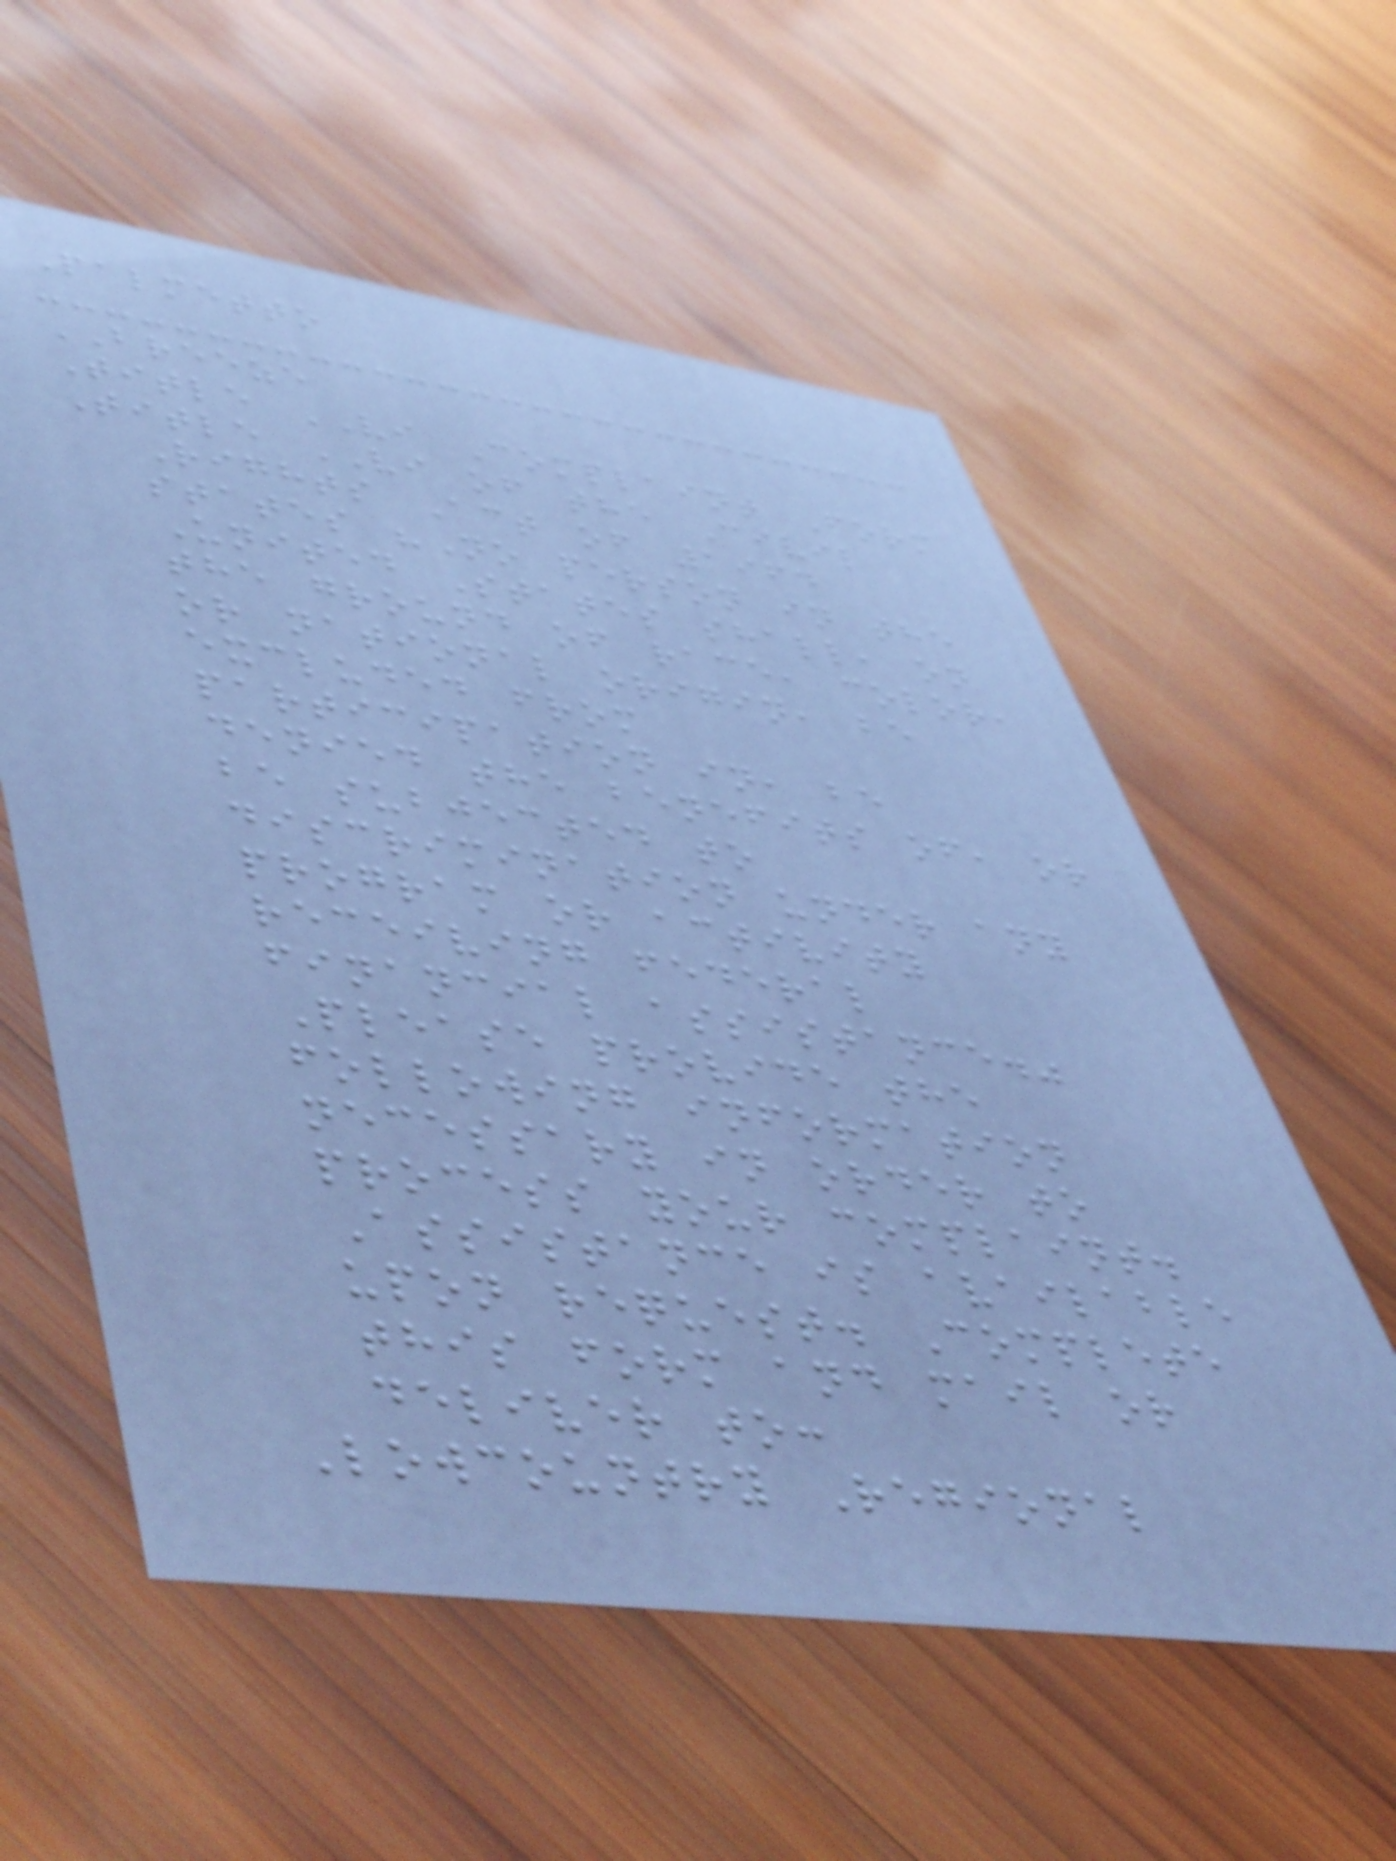Palmetto
BREEZE
Title VI Complaint Form
Title VI of the Civil
Rights Act of 1964
states "No person in the
United States shall, on
the ground of race, color,
or national origin, be
excluded from
participation in, be
denied the benefits of, or
be subjected to
discrimination under any
program or activity
receiving federal
financial assistance."
Please provide the
following information
necessary in order to
process your complaint.
Assistance is available
upon request. Complete
this form and mail or
deliver to:
Lowcountry Regional
